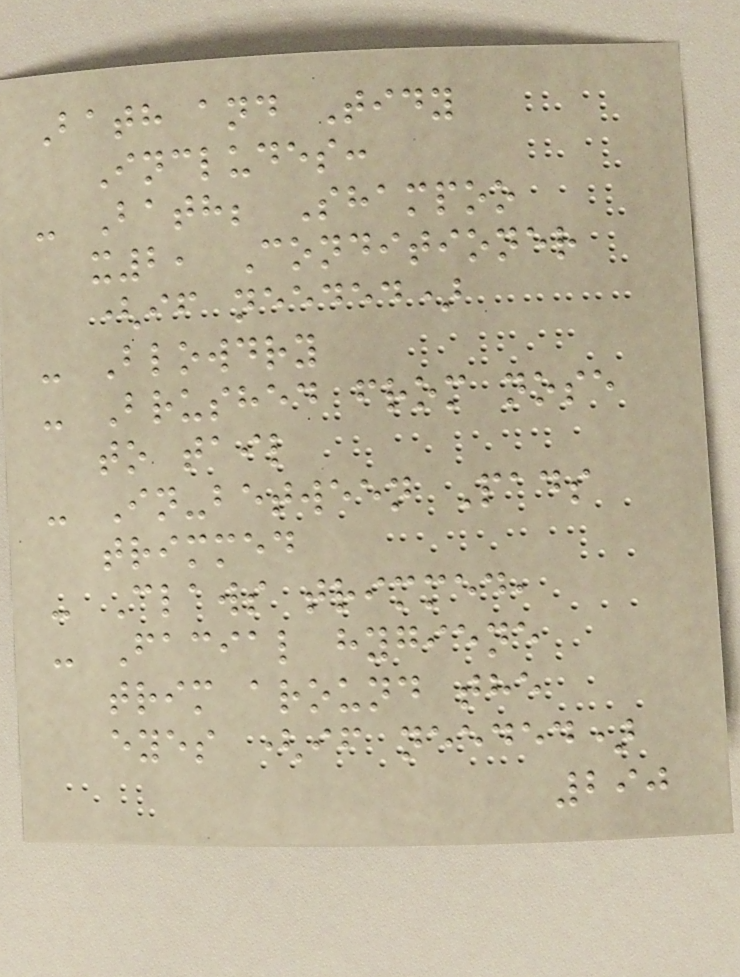Bath and Tidy
Includes:
- Bath; Shampoo
x2, Conditioner
(if needed)
- Blowdry
- Brushed from nose
to tail
- In-between Pads
trimmed
- Claws trimmed,
- Facial hygiene
trim around the
eyes (if needed)
290
